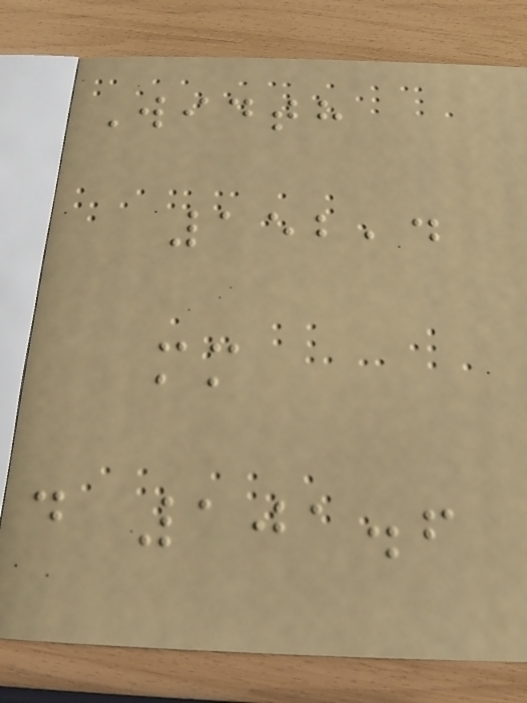Width
152,4
mm
d 101.6
